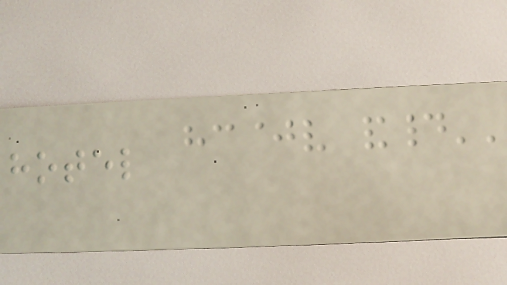hotel
